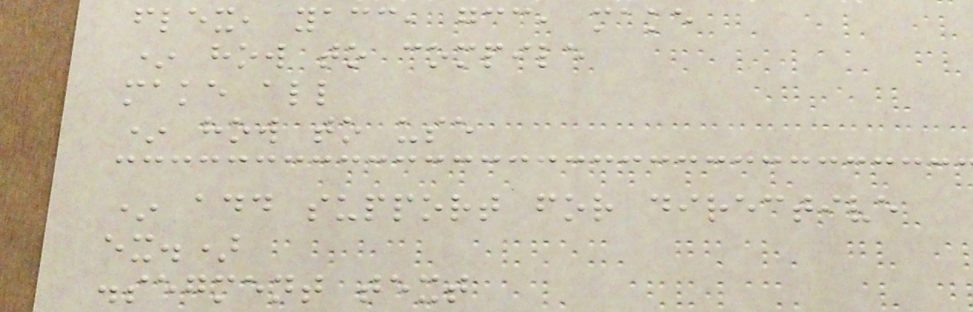flex, yacc, gcc, make
* how to compile
make all
* how to use
* add support for directive
ex.)
.segment text
